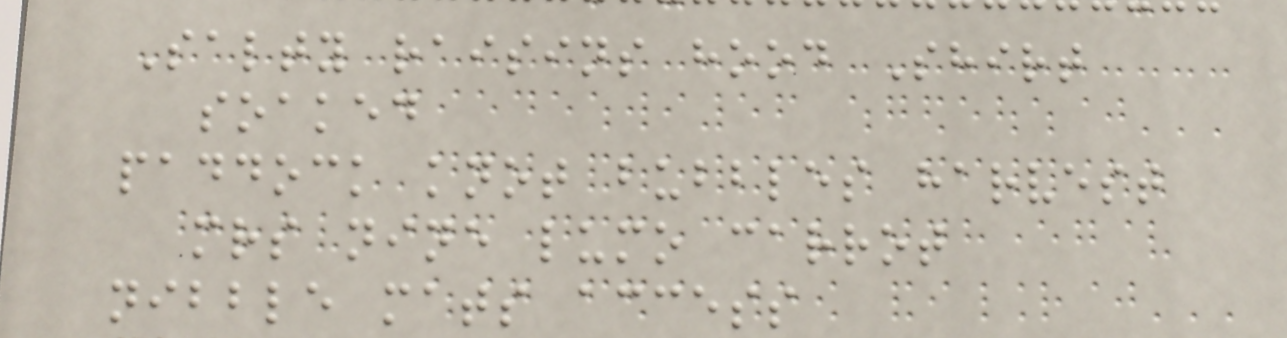Salty raisins hood Shirt
soaked
paddock knot bubbles harvest
mrs nine lumo carrot
nibble mats access
